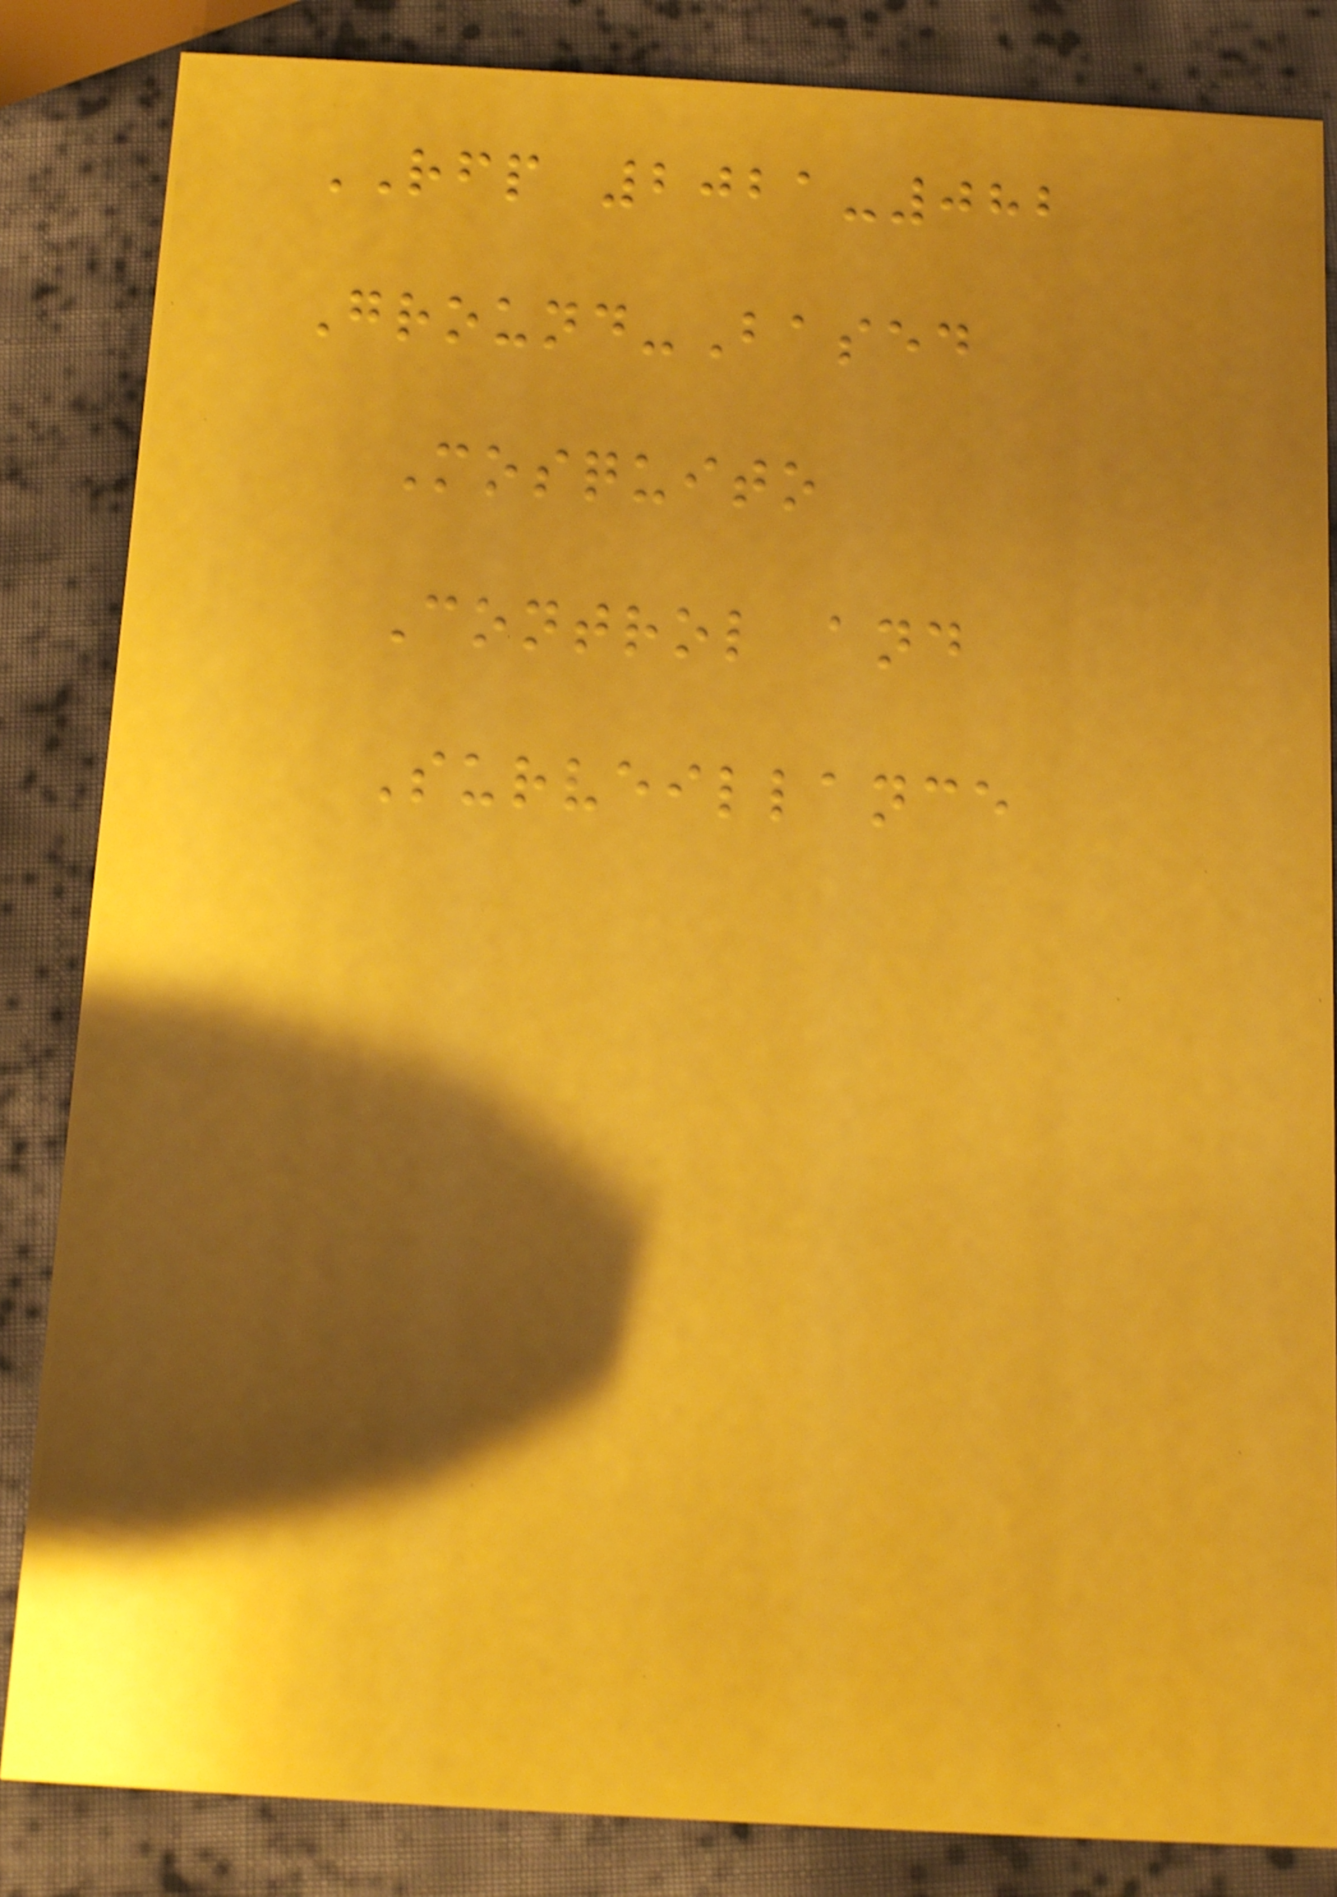RFP 2021-082
Ground-Based
Mosquito
Control and
Surveillance
